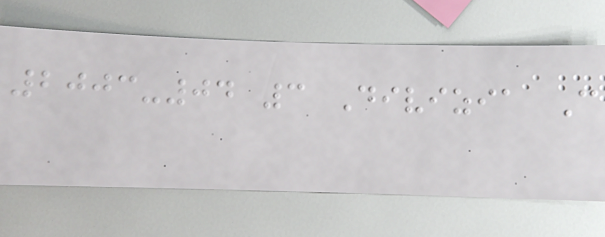2003-04 3 Divizia C
